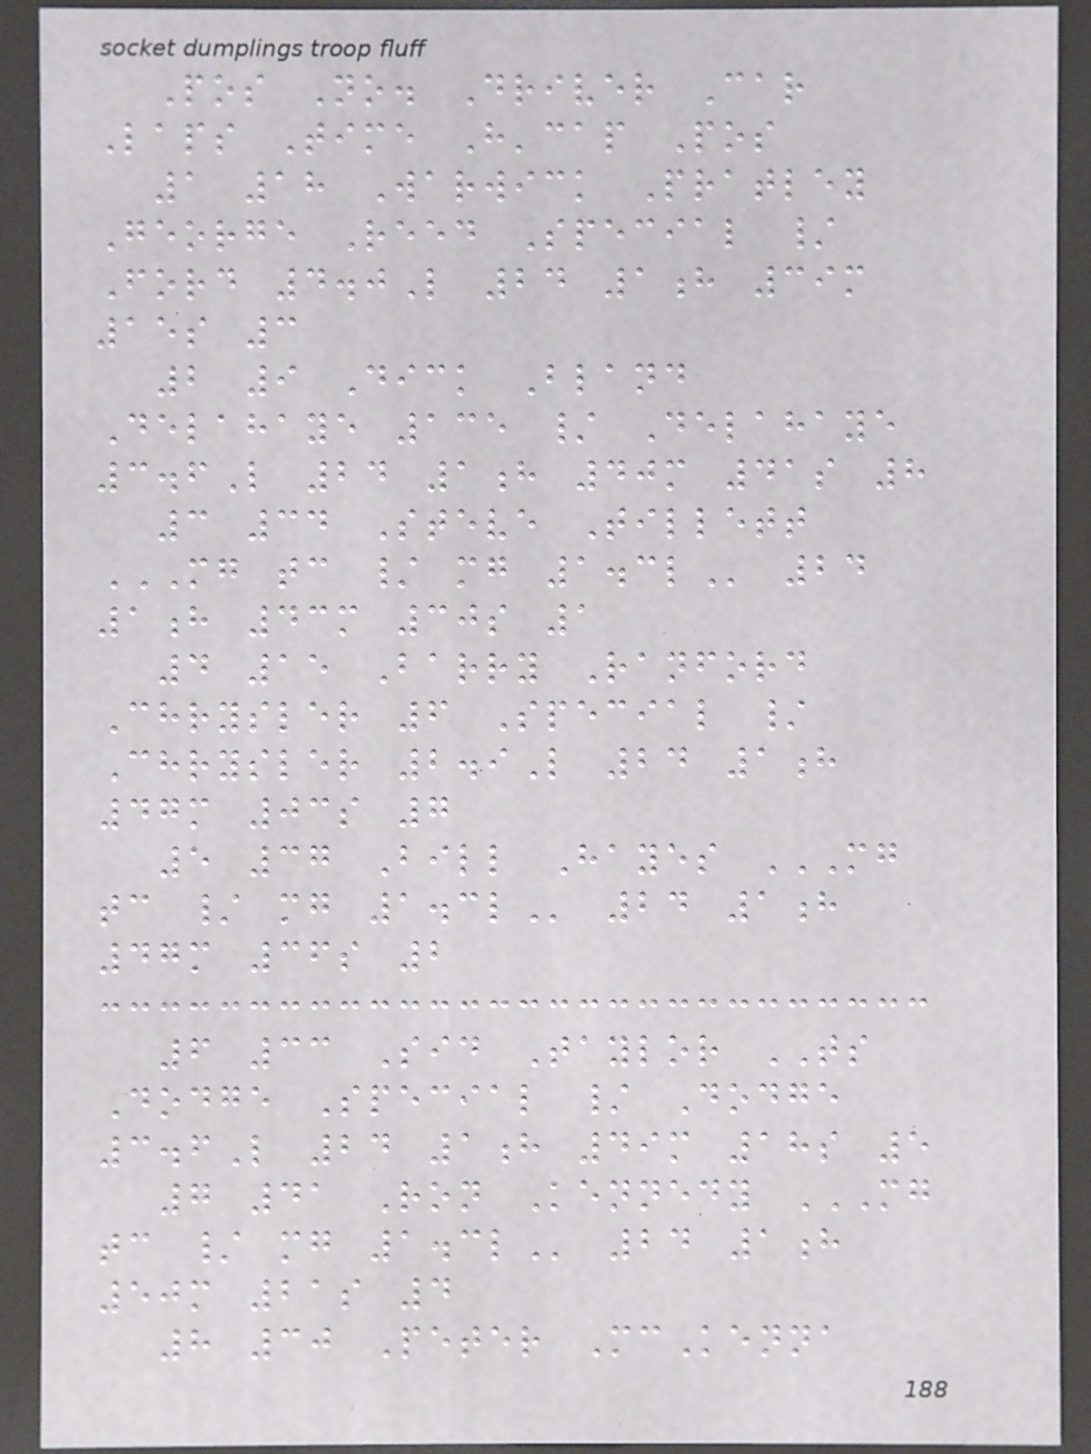Pos No. Driver Car
Laps Time H'cap Pos
1 18 Warwick Pratley
George Reed Special /
Ford 4.0L 24 1h 39m
15s 3
2 9 Dick Bland
Delahaye 135 / Delahaye
3.6L 24 1h 40m 41s 8
3 34 Steve Tillett
MG TC / MG 1.3L 24
1h 43m 30s 1
4 15 Barry Ranford
Chrysler 6 Special /
Chrysler 2.9L 24 1h
47m 03s 7
5 37 Bill Hayes MG
TC / MG 1.3L 24 1h
47m 36s 2
6 33 Sid Taylor TS
Dodge Special / Dodge
3.6L 24 1h 49m 18s 5
7 41 Ron Kennedy MG
TC / MG 1.3L 24 1h
50m 21s 4
8 30 Peter McKenna
